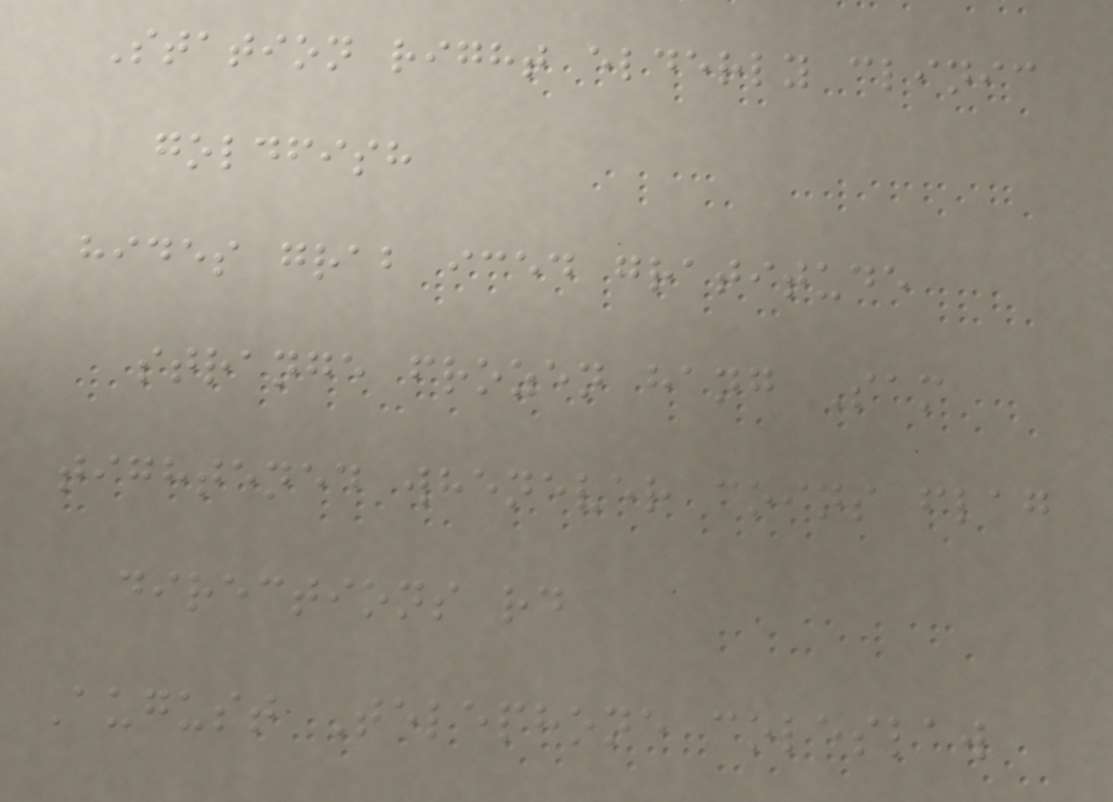Station right elderly clinic
goldfish
hides grab iced gratitude
strange frozen hang Sam
tightened whenever coins flag
directions rd
August Telephone coleslaw
